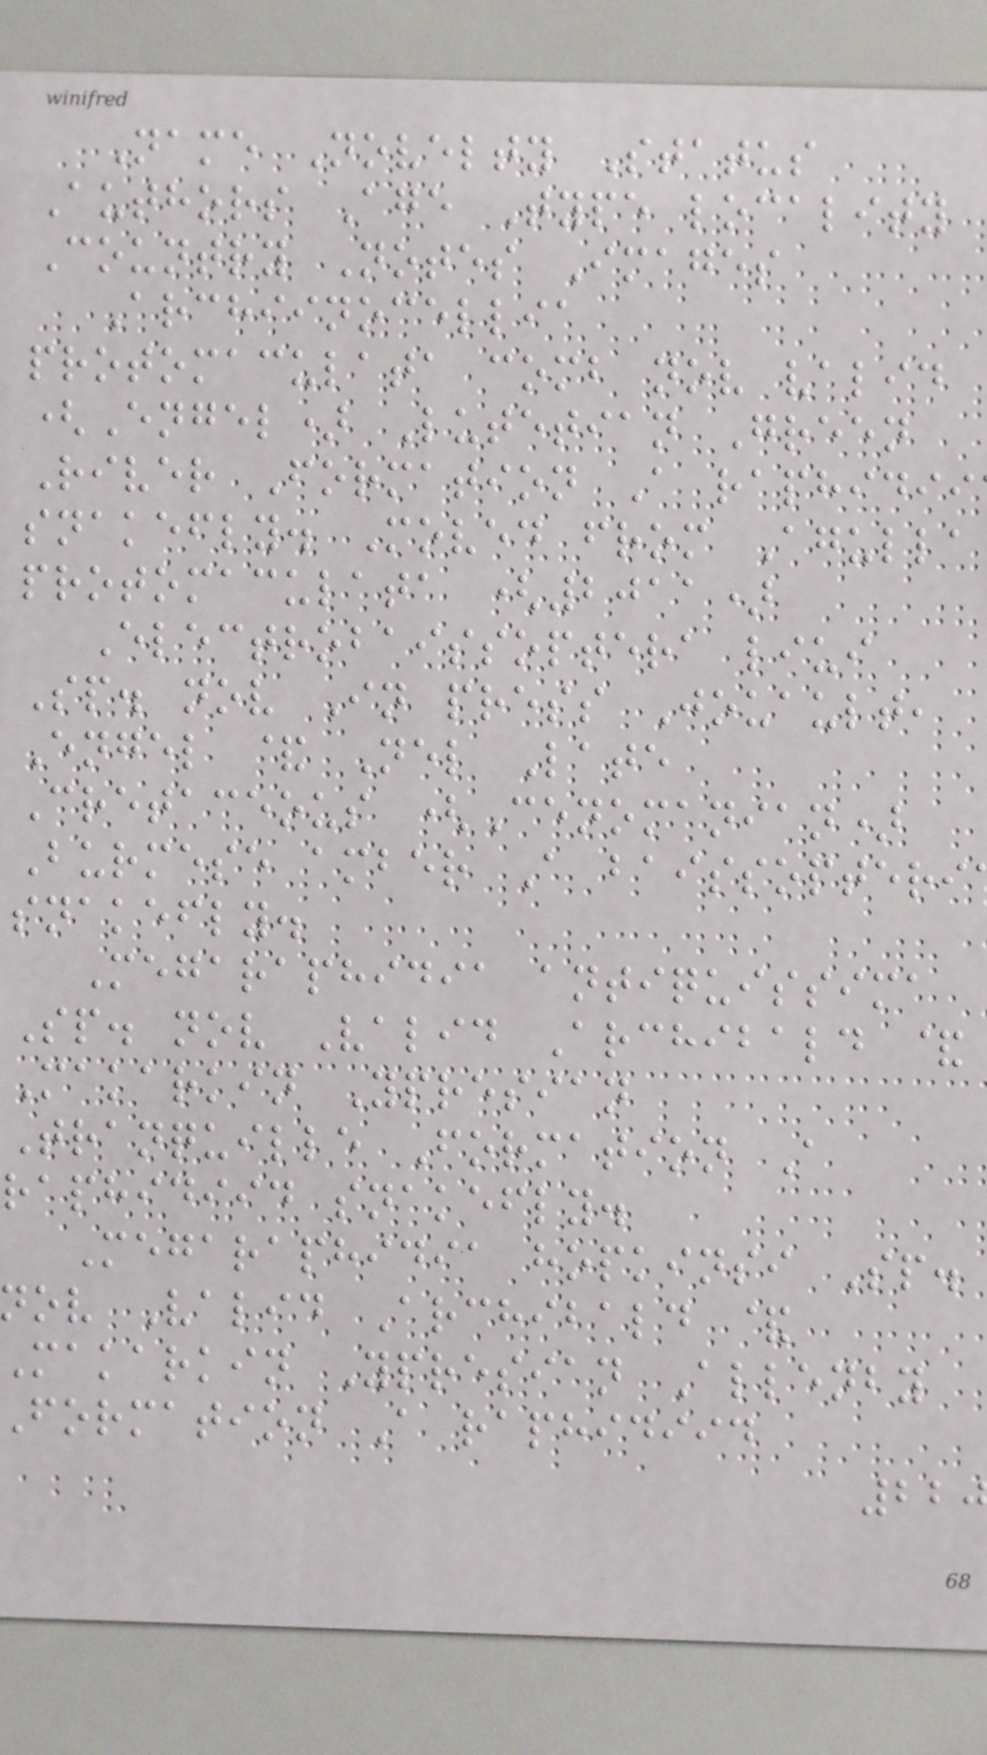Name Novelty Status
Authors Age Type locality
Country Notes Images
Archiinocellia
protomaculata comb nov valid
(Engel) Lutetian Green
River Formation A raphidii
snakefly. Moved from Agulla
protomaculata (2011)
Electrobaissoptera liui
Sp. nov In press Jouault,
Engel & Nel Late
Cretaceous (Cenomanian)
Burmese amber A baissopteri
snakefly.
Megaraphidia antiquissima
Sp. nov Valid Archibald &
Makarkin Ypresian
Tranquille Formation A
raphidiid snakefly.
Megaraphidia hopkinsi Sp.
nov Valid Archibald &
makarkin Ypresian Allenby
formation A raphidiid
